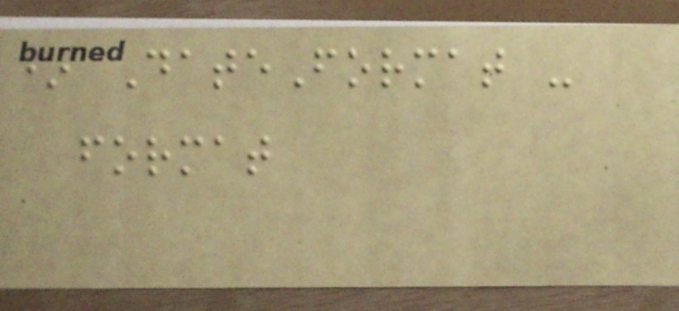* DateFormat -
format
